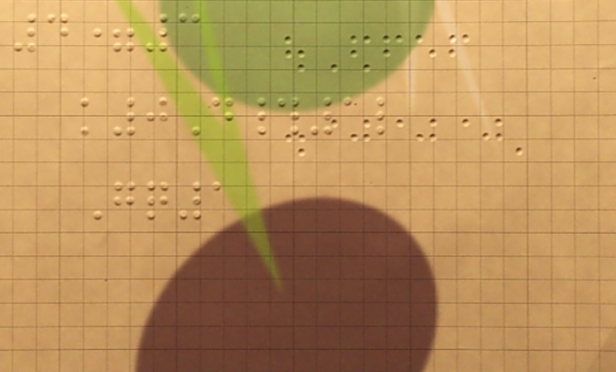4=3
k0D#1l
Gq1
